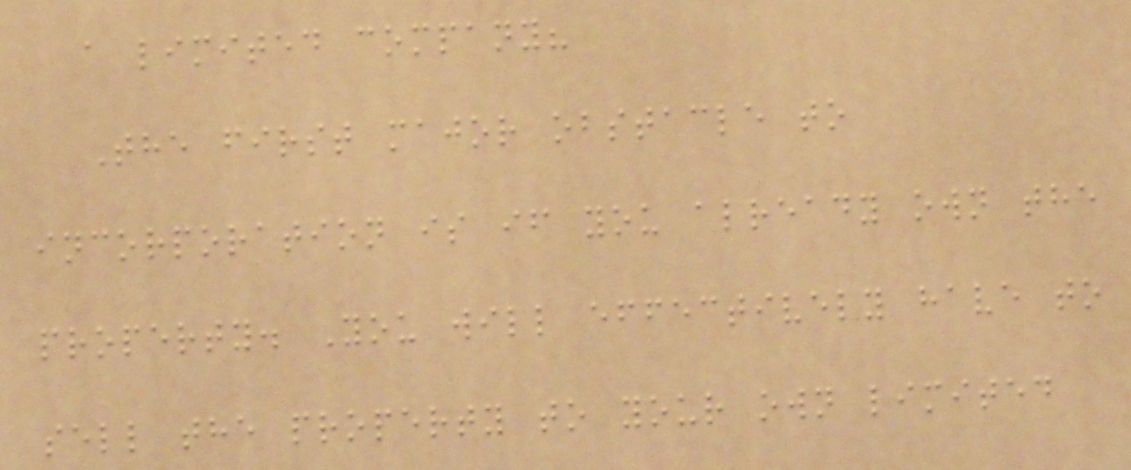a limited company?
The first major obstacle to
incorporation is if you already own the
property. You will effectively have to
sell the property to your own limited
